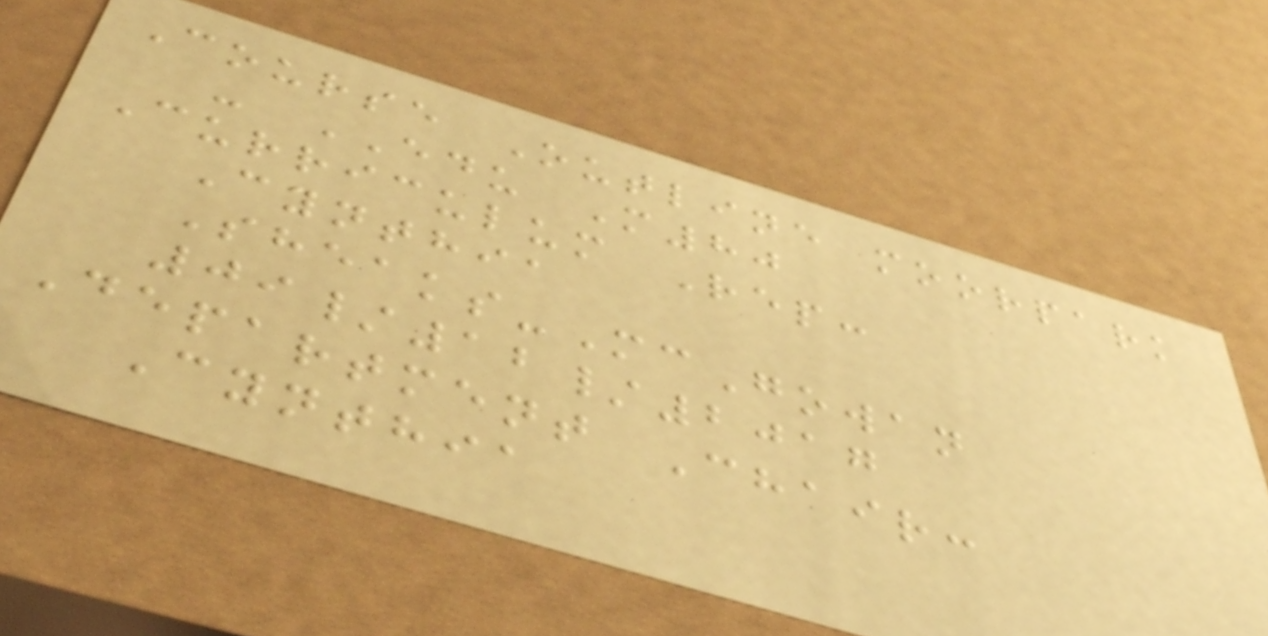Course Outline moorpark
- EDU M80
Curriculum Rep:
Cynthia
Sheaks-McGowan
09/12/2017
Department Chair:
Cynthia
